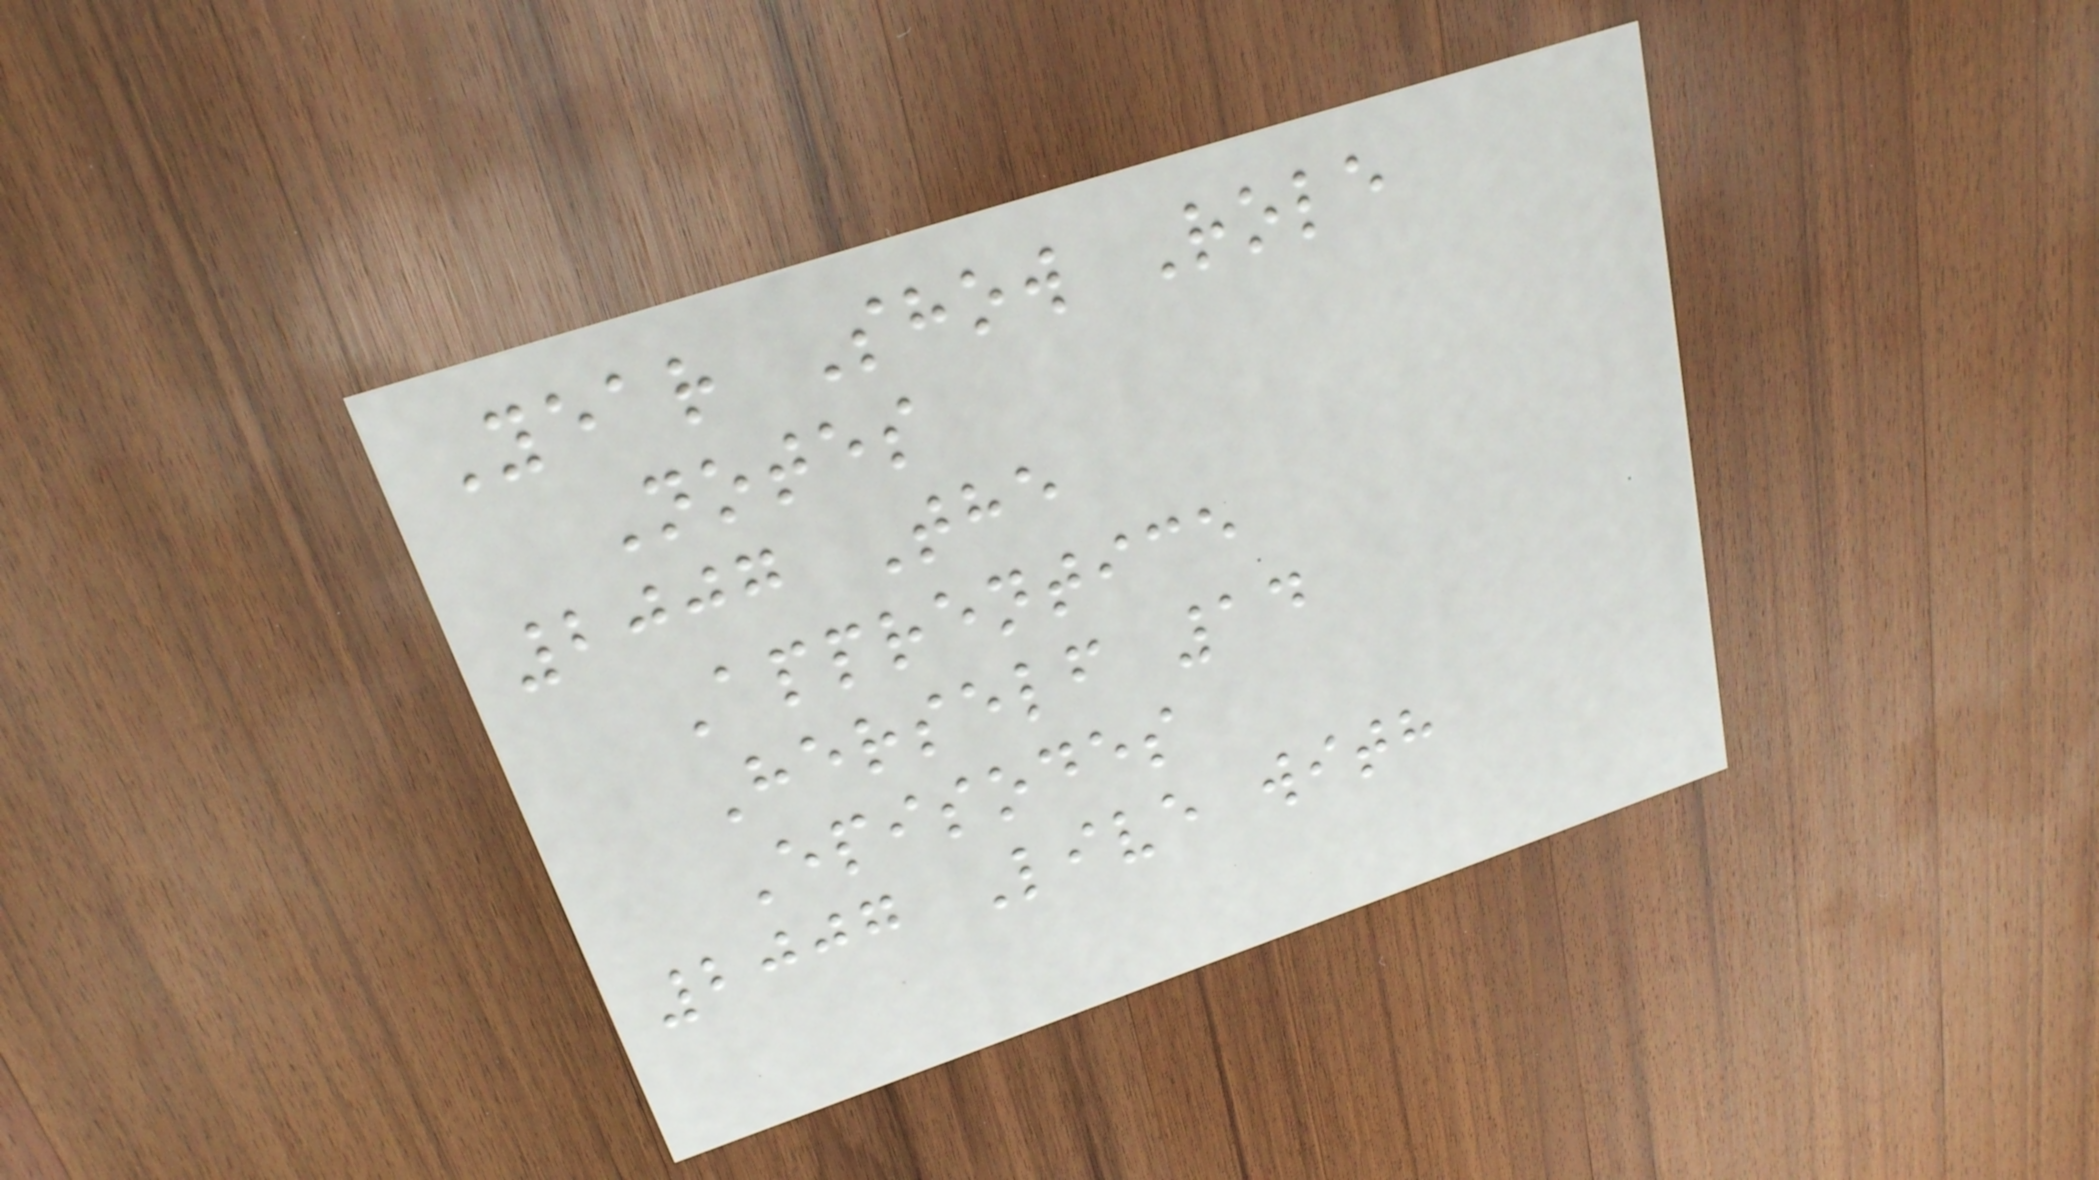Year Show Role
Notes
2007 The
Apprentice
Herself 14
Episodes
2007 Live with
